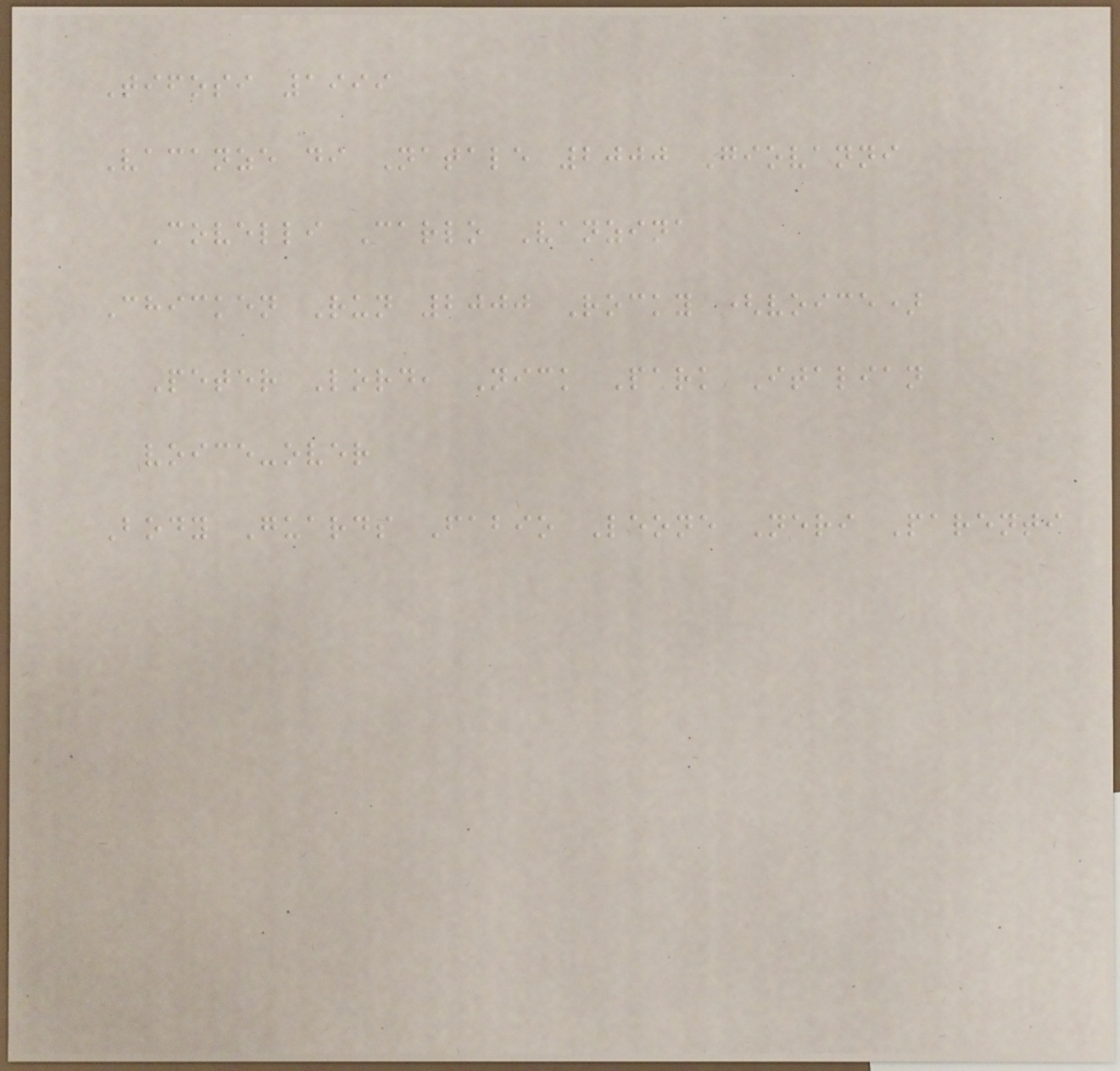Tifosi 1999
Vacanze di Natale 2000 Giovanni
Covelli Carlo Vanzina
Chicken Run 2000 Rocky (voice)
Peter Lord, Nick Park Italian
voice-over
Body Guards Fabio Leone Neri Parenti
